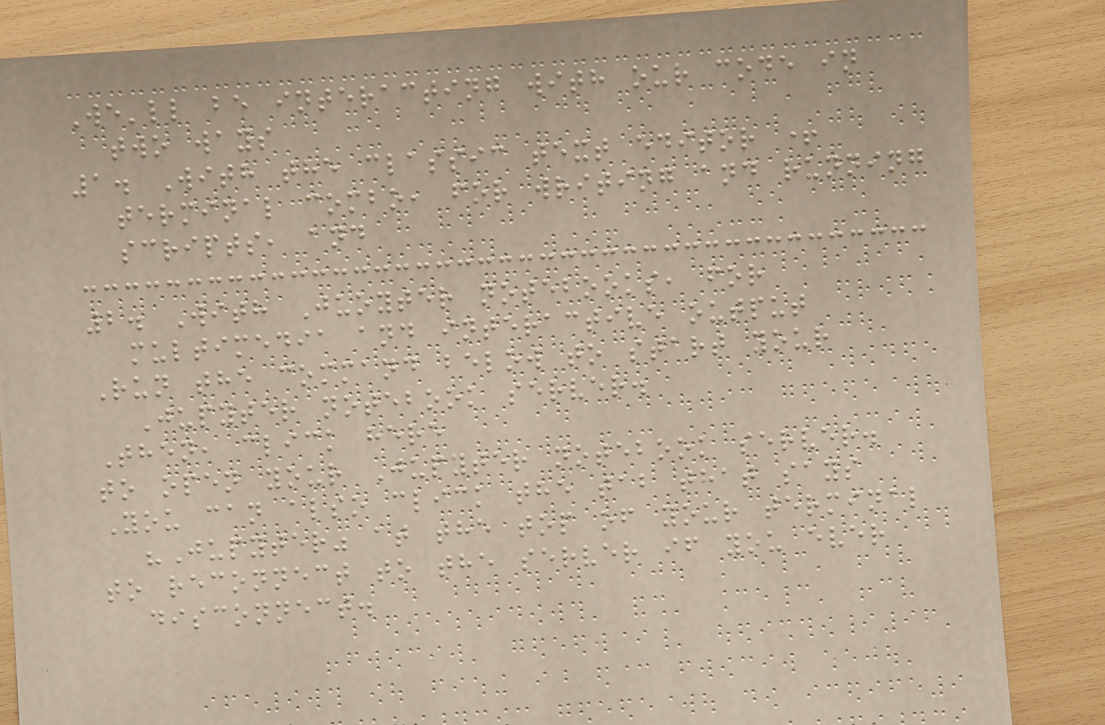We'll be interacting with our code in
two ways
1. With the classic text editor +
terminal combo, for writing and running
scripts, and
2. With Juoyter notebooks, for
multimedia and interactive output
Run the command below to start your
Jupyter notebook server.
Then, click here
to open your Jupyter notebook server.
You can also click the tab that says
"Jupyter" at the top of your terminal
to reconnect to the server if you ever
disconnect.
